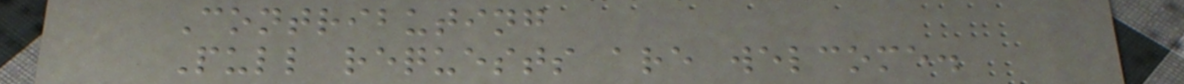Contributing
Pull requests are welcome.
